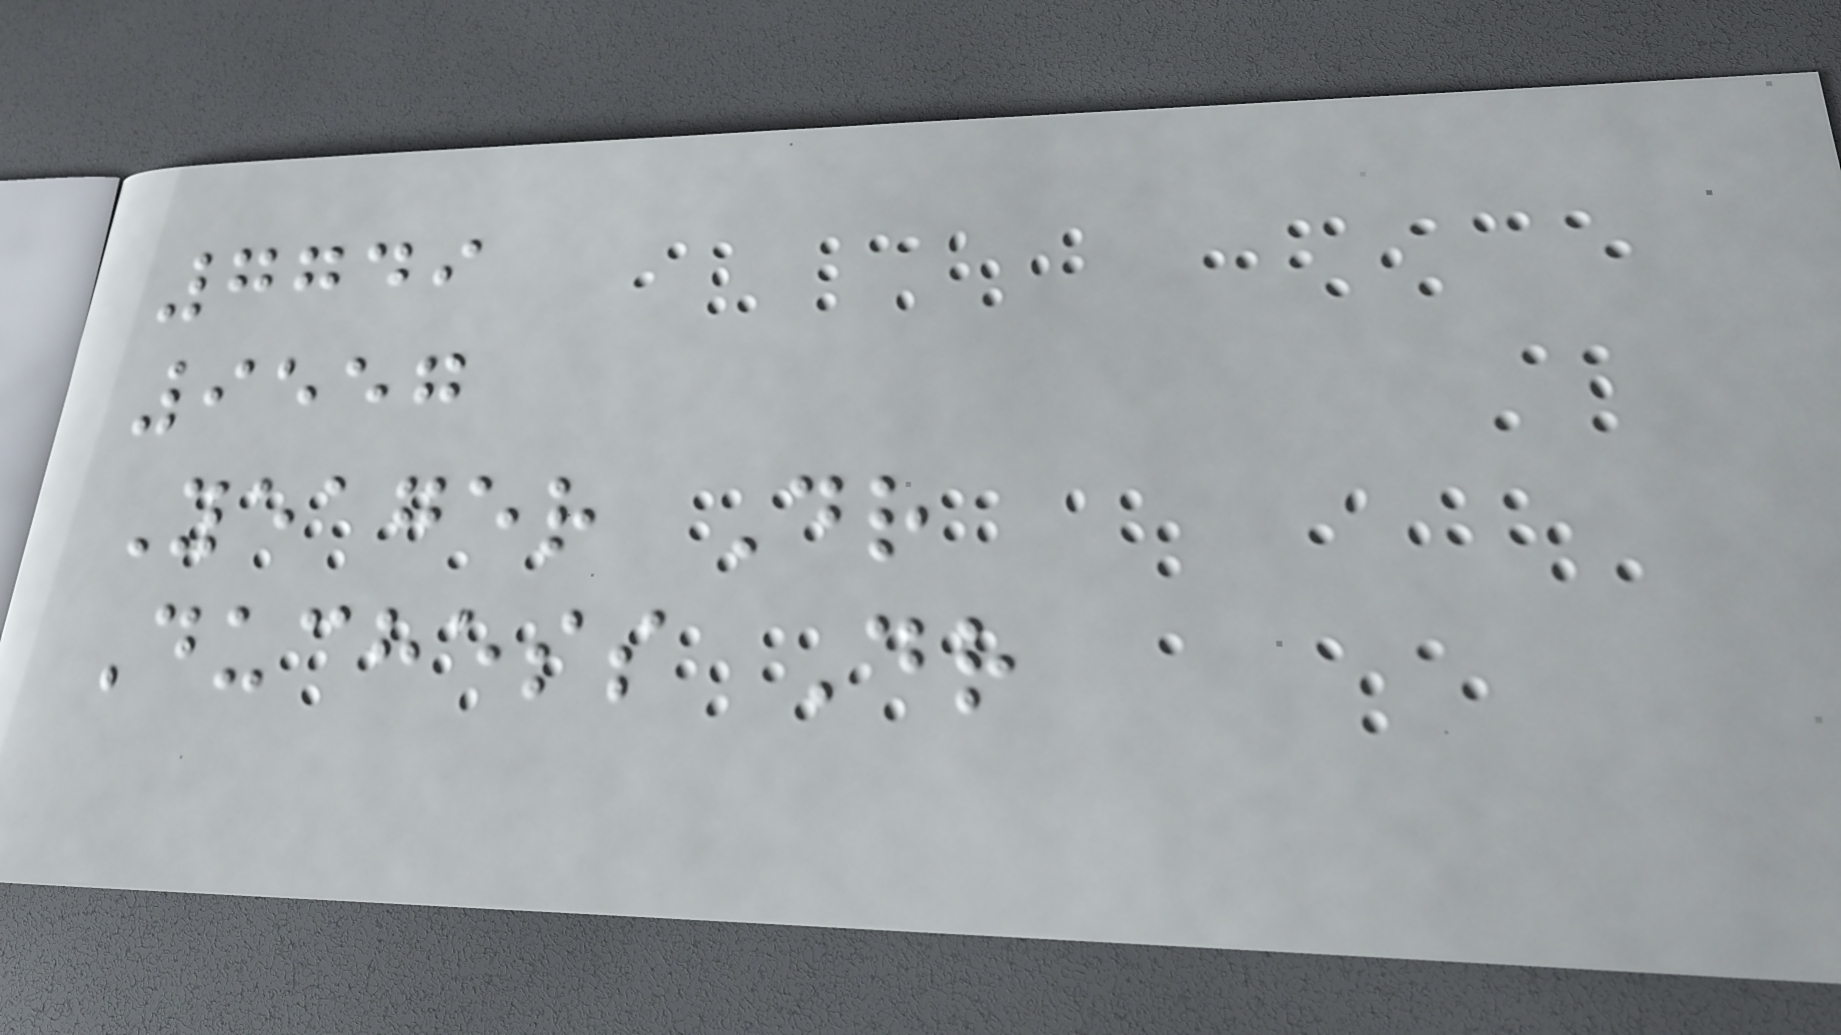7749
9557
Yeager Dr
Duchess Dr
